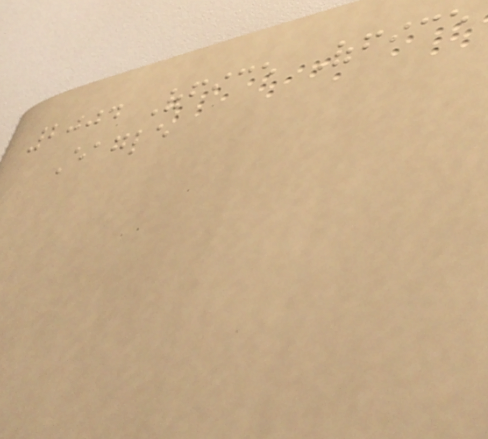2004 Office Office
Eagle
